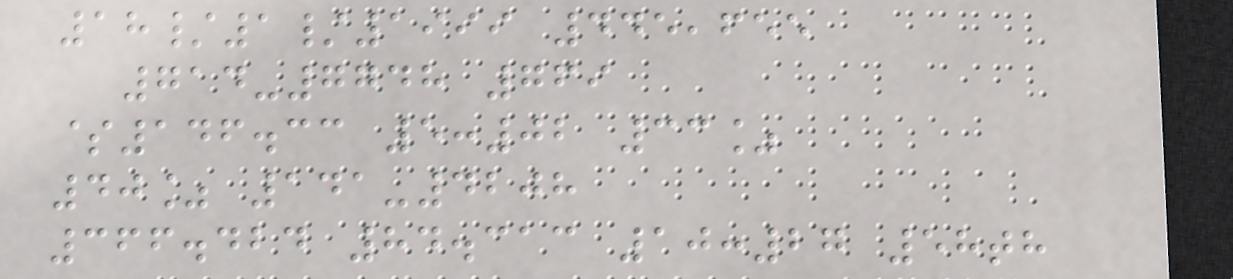18/1/1999 445,655
714-7748 769
$146.33 5:02 33%
40% 141-4208
366.424 84.313 10:27 58th
